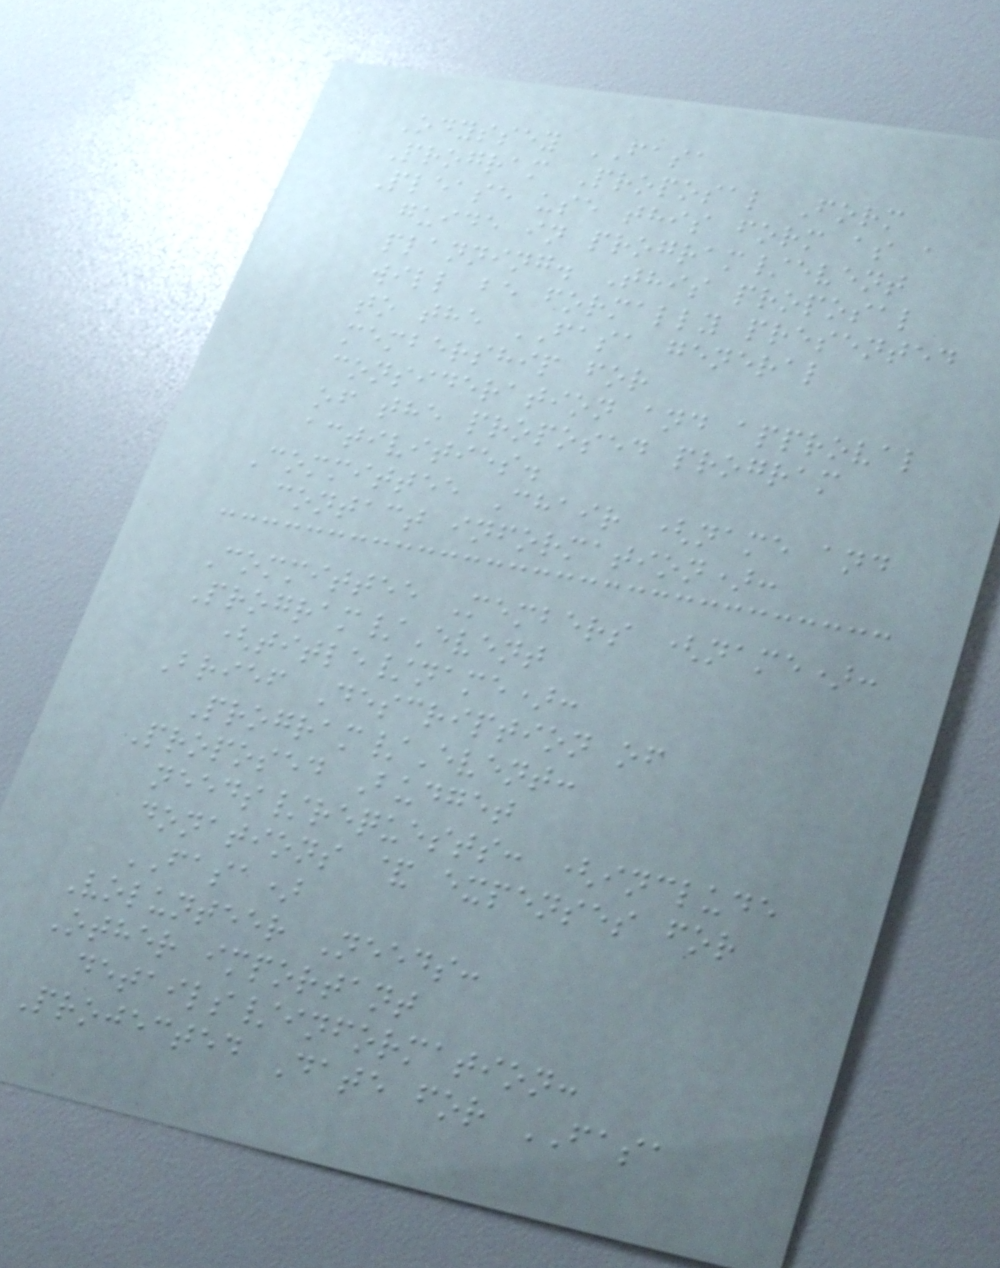Odyssey FASA
Program Proposal Form
Please use this form as a
guide in program/event
planning. This proposal
will be formally presented
to the FASA general
membership for
consideration and approval
of the proposed program
activities.
Committee Chair (name and
contact information):
Committee Members (name):
Program/Event
(title/name):
Brief Description of
Program/Event:
Proposed Budget
needs/requests: (include
donations & expenses for
FASA)
Volunteer Needs:
Other important
details/information:
Projected Date for FASA
